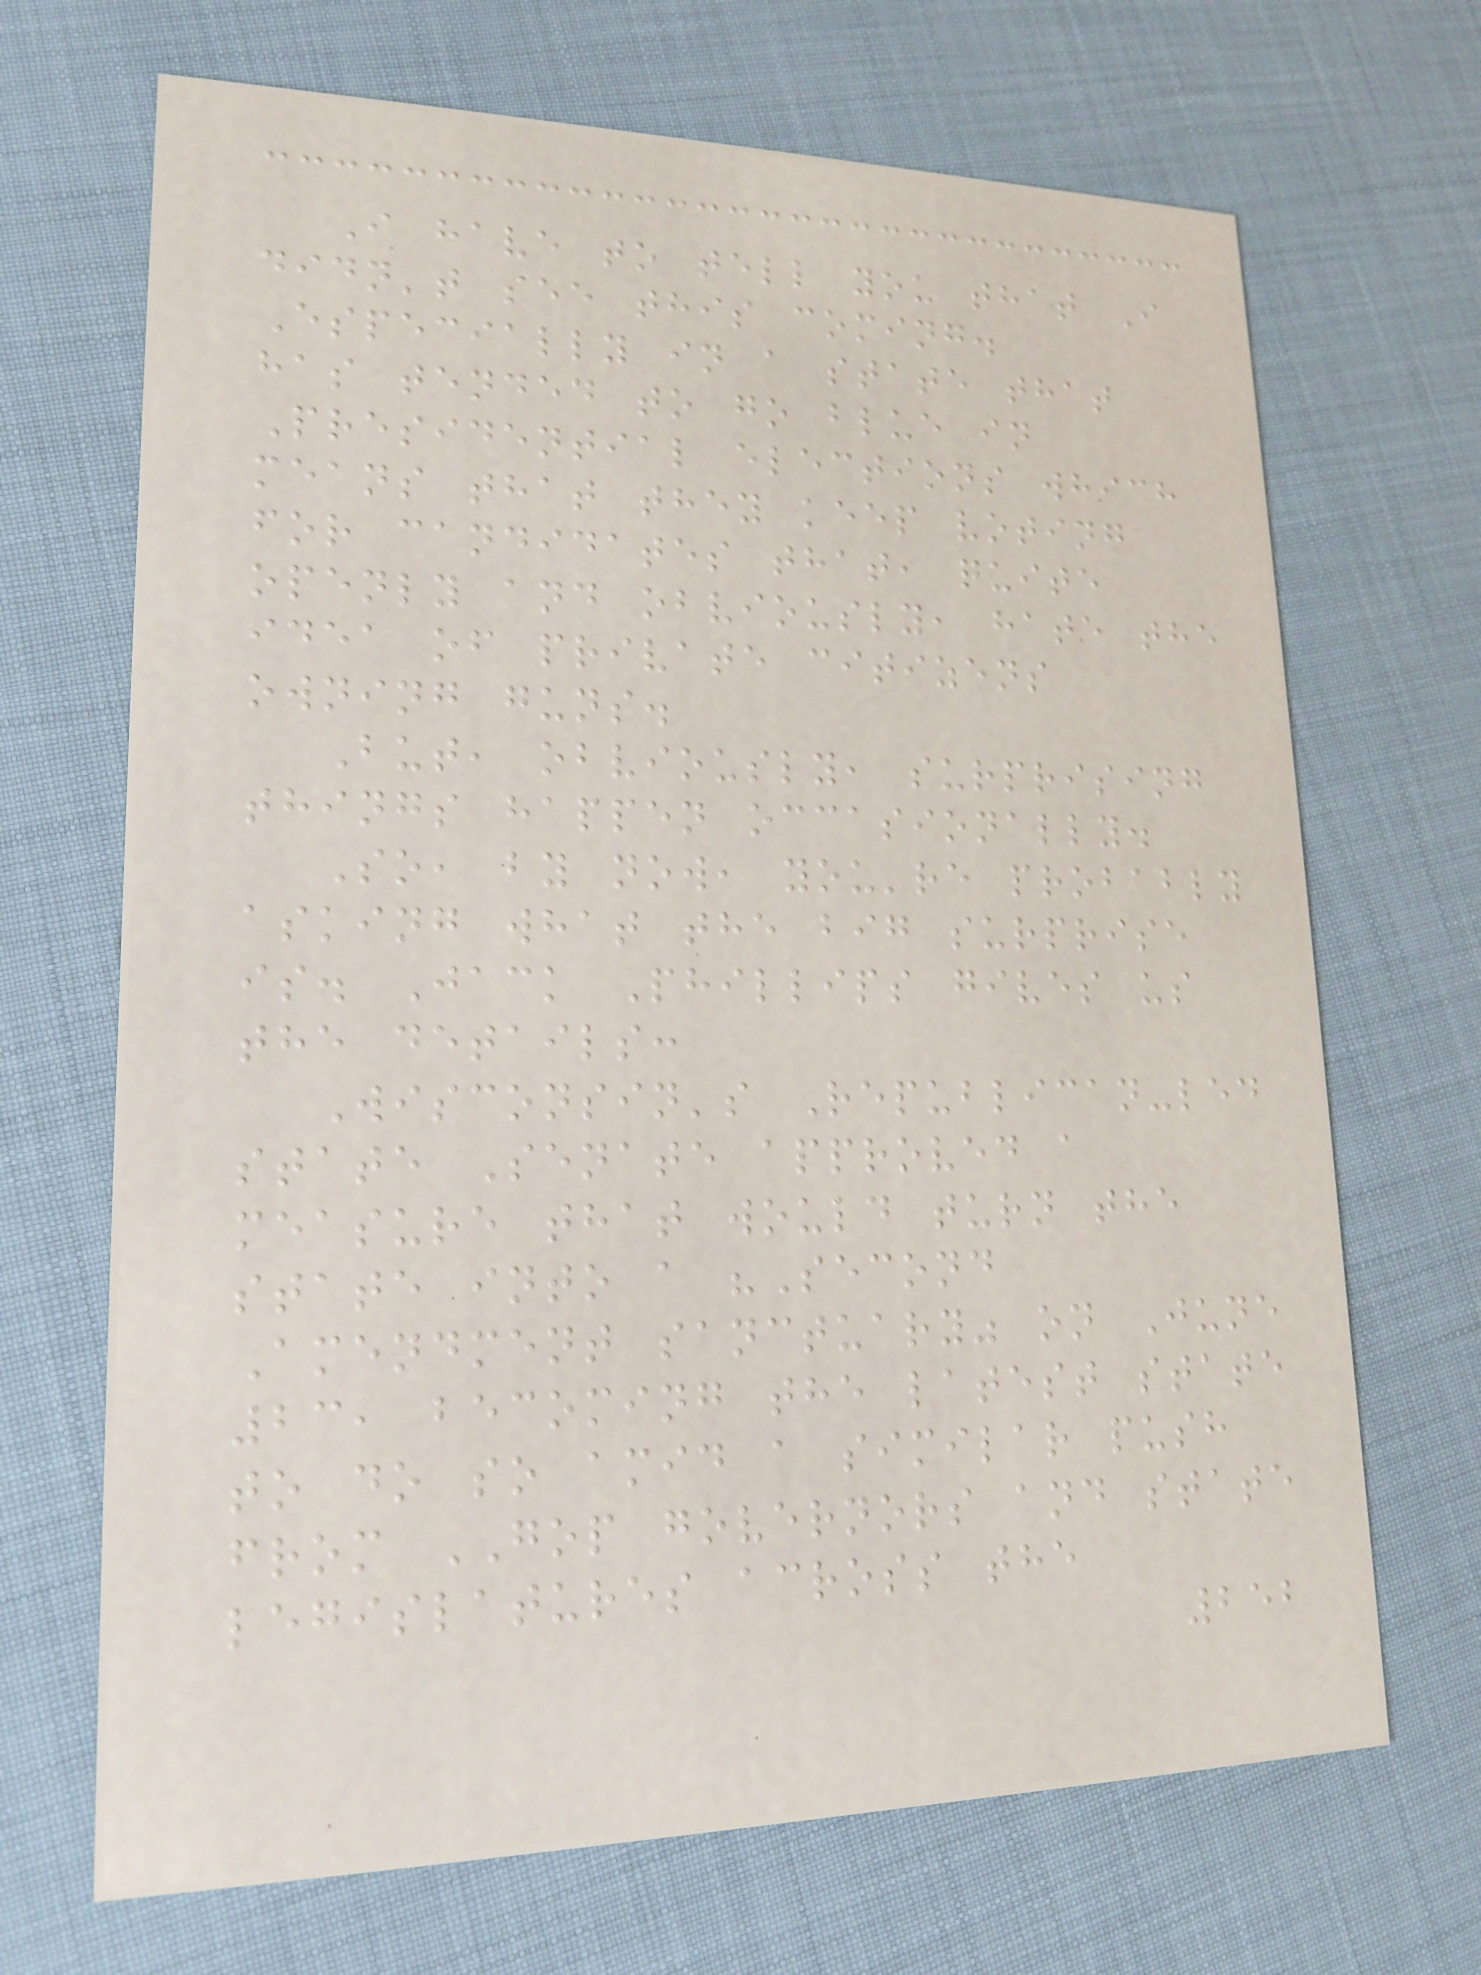I have to tell you that I
didn't see this coming.
Especially in a state that
has tended to go blue in
Presidential elections which
means that they keep voting
for candidates that, quite
openly and obviously, hate the
idea of private citizens
owning guns.
But, obviously, surprising
things happen occasionally.
So, by now, you're probably
asking what the big surprise
is. Jack Phillips gives us
the details:
Wisconsin's Republican-led
state Senate approved a
measure that would turn the
state into a "Second
Amendment sanctuary" on June
23, becoming the latest state
to do so amid a similar push
from GOP governors and state
legislatures across the
252
